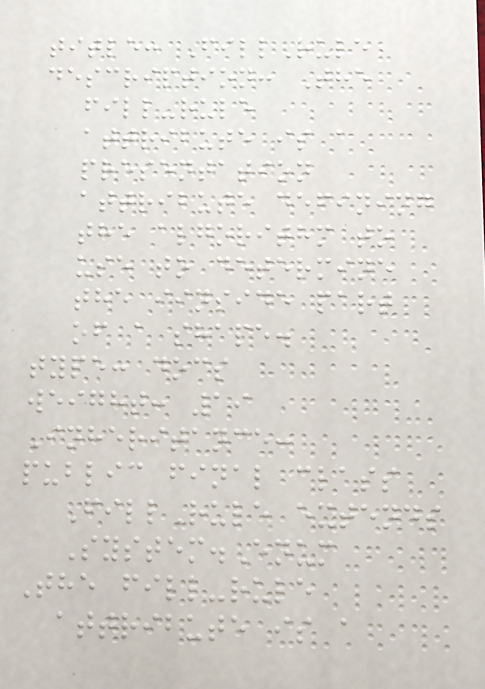title: FillRule
description: The
fill-rule
attribute is a
presentation
attribute defining
the algorithm to
use to determine
the iinside part
of a shape.
type: docs
weight: 19
Inheritance:
public final class
FillRule extends
System.Enum
The fill-rule
attribute is a
